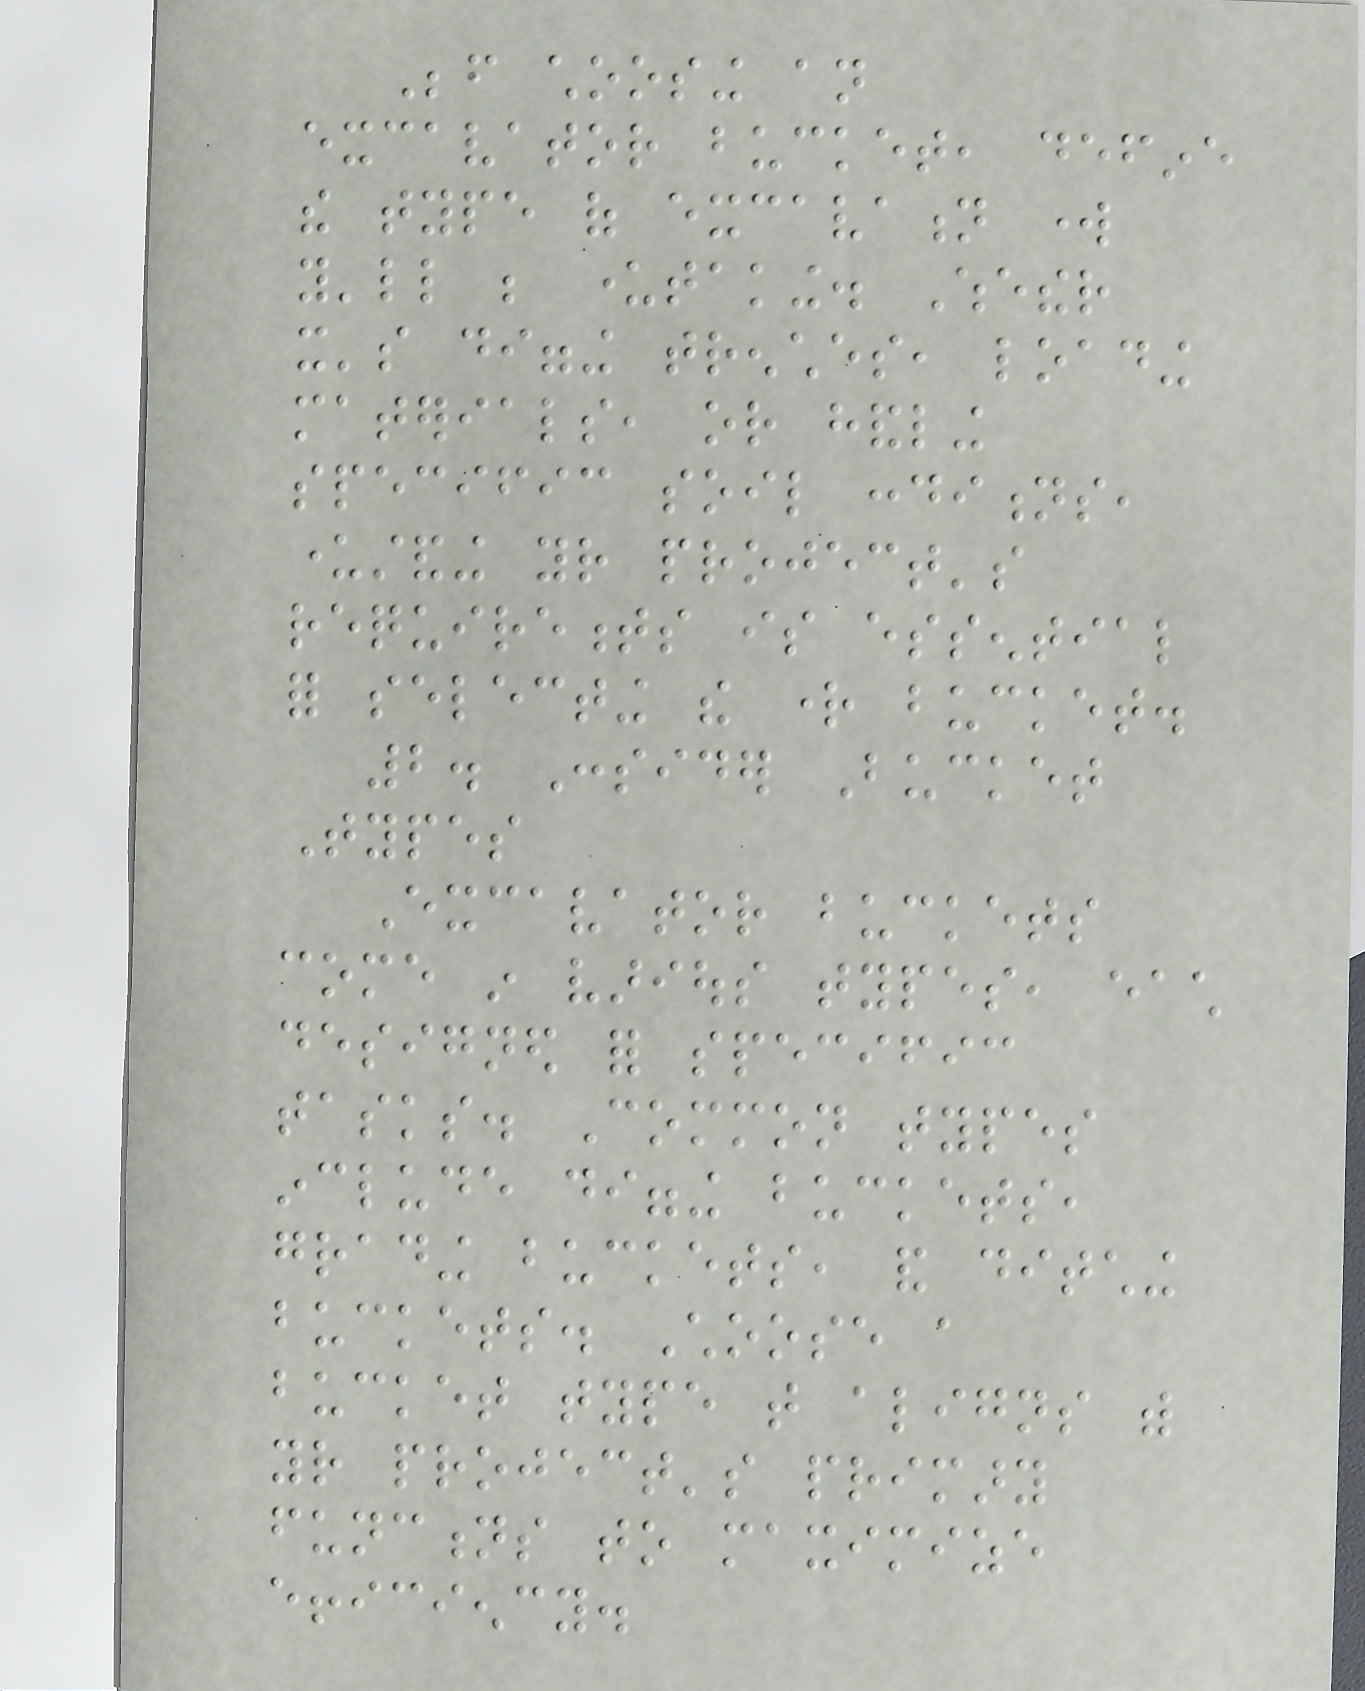Before choosing an
excavator bucket, define
the type of excavation work
you'll be undertaking. Whether
it's digging trenches, loading
materials, or handling
specific soil conditions,
understanding your project's
requirements is essential
for selecting the right bucket.
2. Consider Bucket
Types
Excavator buckets
come in various types, each
designed for specific
tasks. Common types
include digging buckets,
grading buckets, and ditching
buckets. Choose a
bucket type that aligns with
your project's primary
functions to maximize
efficiency.
